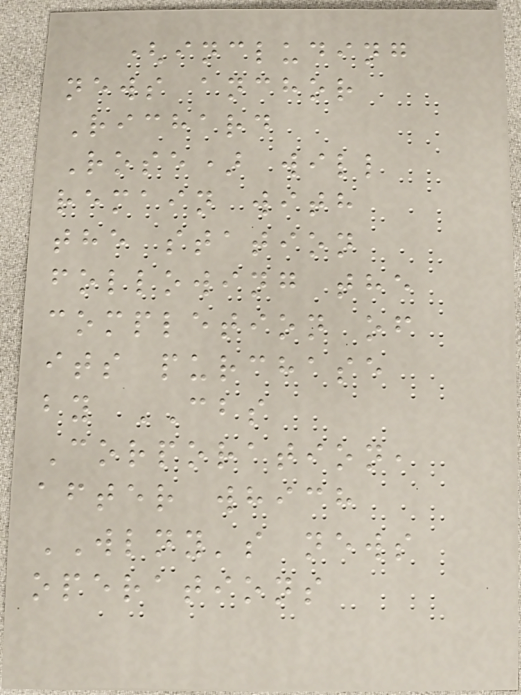(including
news anchor
Richard
Rose) will
remain with
the station
following the
completion of
its purchase
by CBS
Corporation,
after which
WLNY's news
operations
